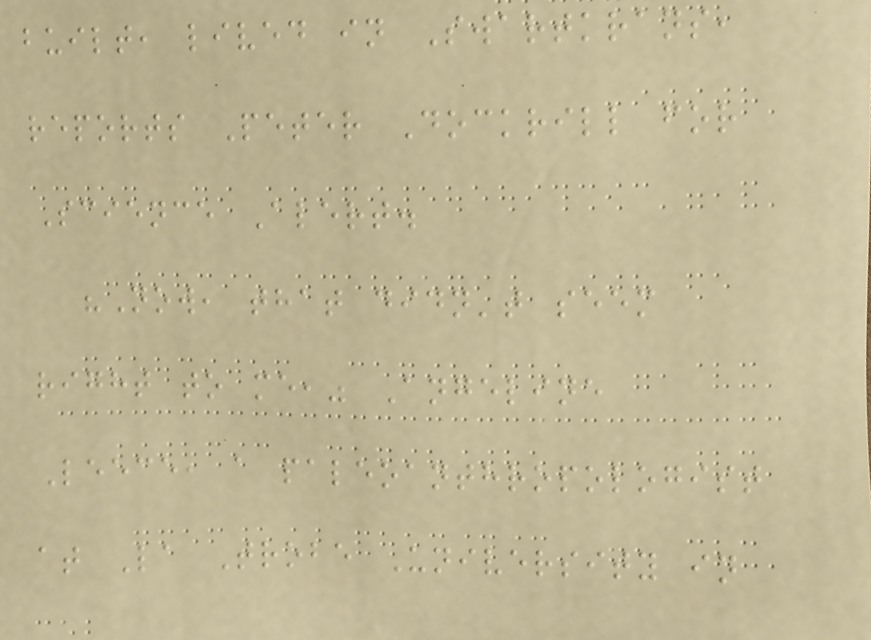built, lived in Swartkrans,
reports Peter Dockrill for
Science Alert.
"Now, that didn't seem
right to me," Angeline
Leece, a paleoanthropologist
at La Trobe University in
